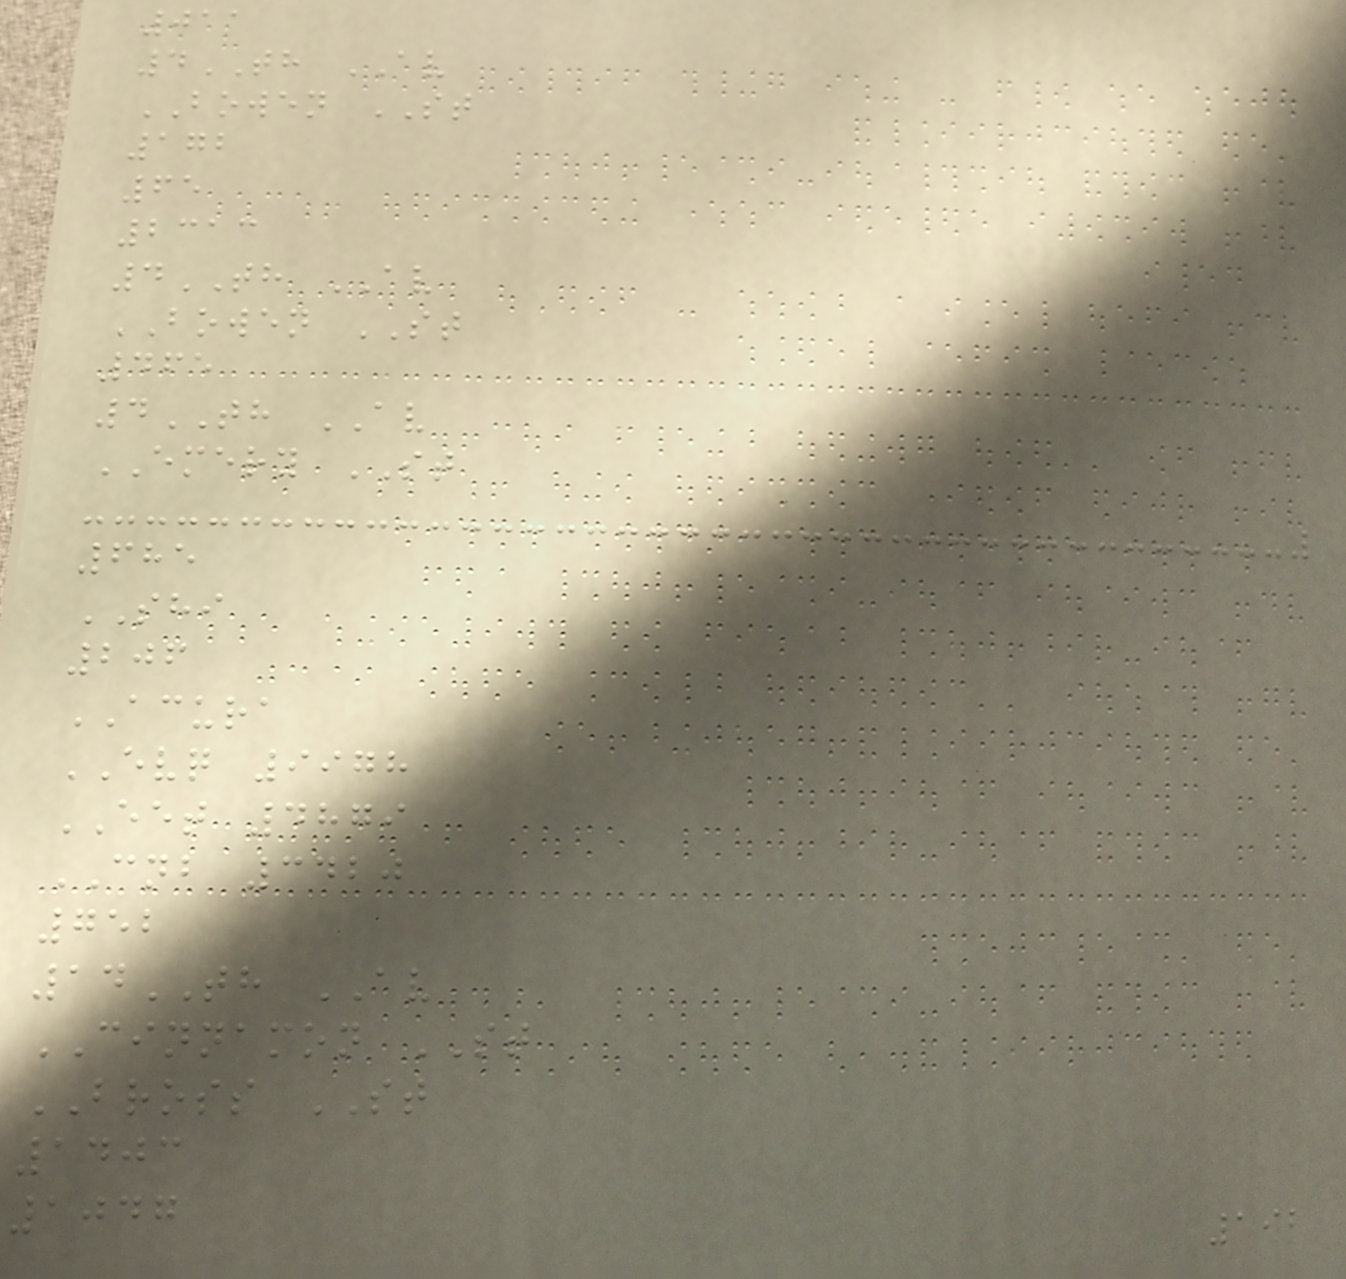011
4TH AV
BOWEN ST
172
65
2313
4TH AV
BOWEN ST
465
4TH AV
EMERY ST
685
SHI
206
ACURA
EVQ 9978
EET 4879
CNB 3420
752
14TH AV
CINNAMON ST
BROSS ST
1403
1047
192
